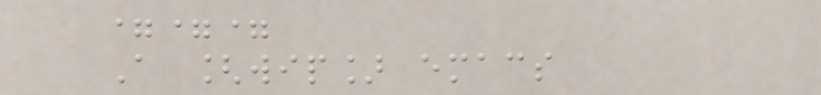===
A [wip] emacs
